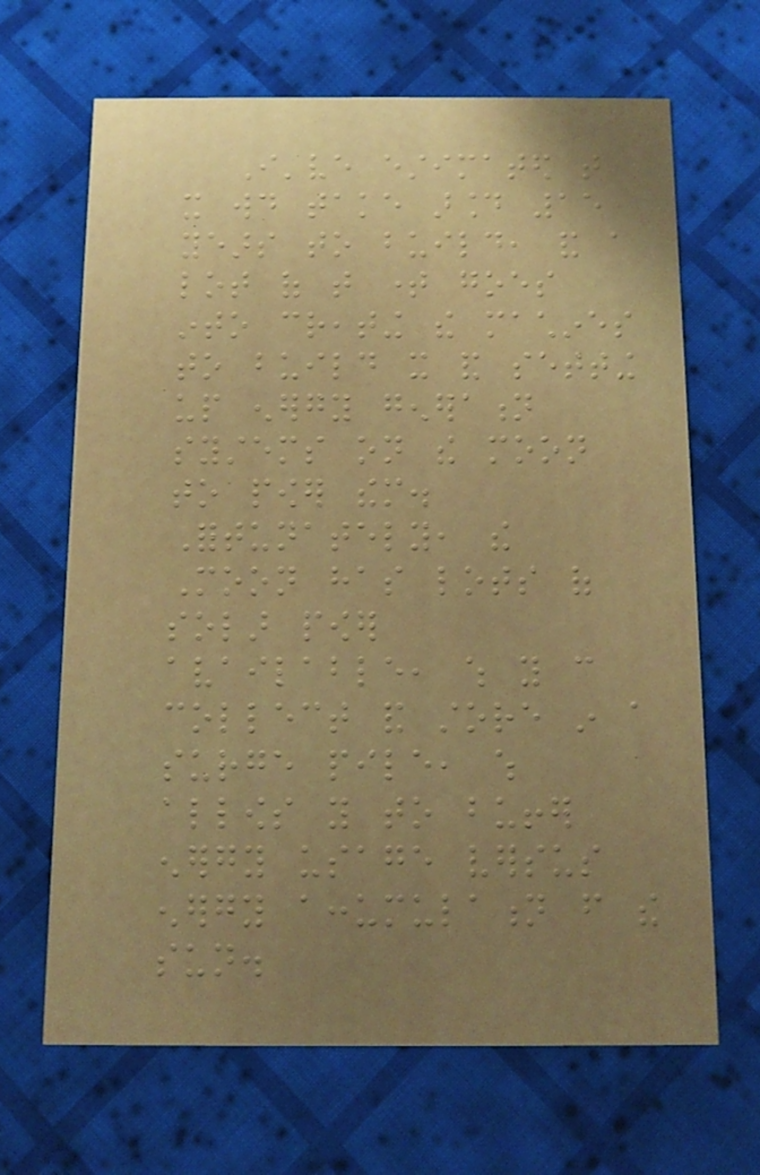I've estimated that
it would take around 15
years to build, and a
lot of that time goes
into creating the machines
to build it and setting
up energy generation
systems on the moon
to power them.
Fortunately, the
Moon has lots of
solar power
available, which you can
collect and store in a
surge pile, which
allows you to buffer
energy usage versus
energy accumulation from the
sun.
